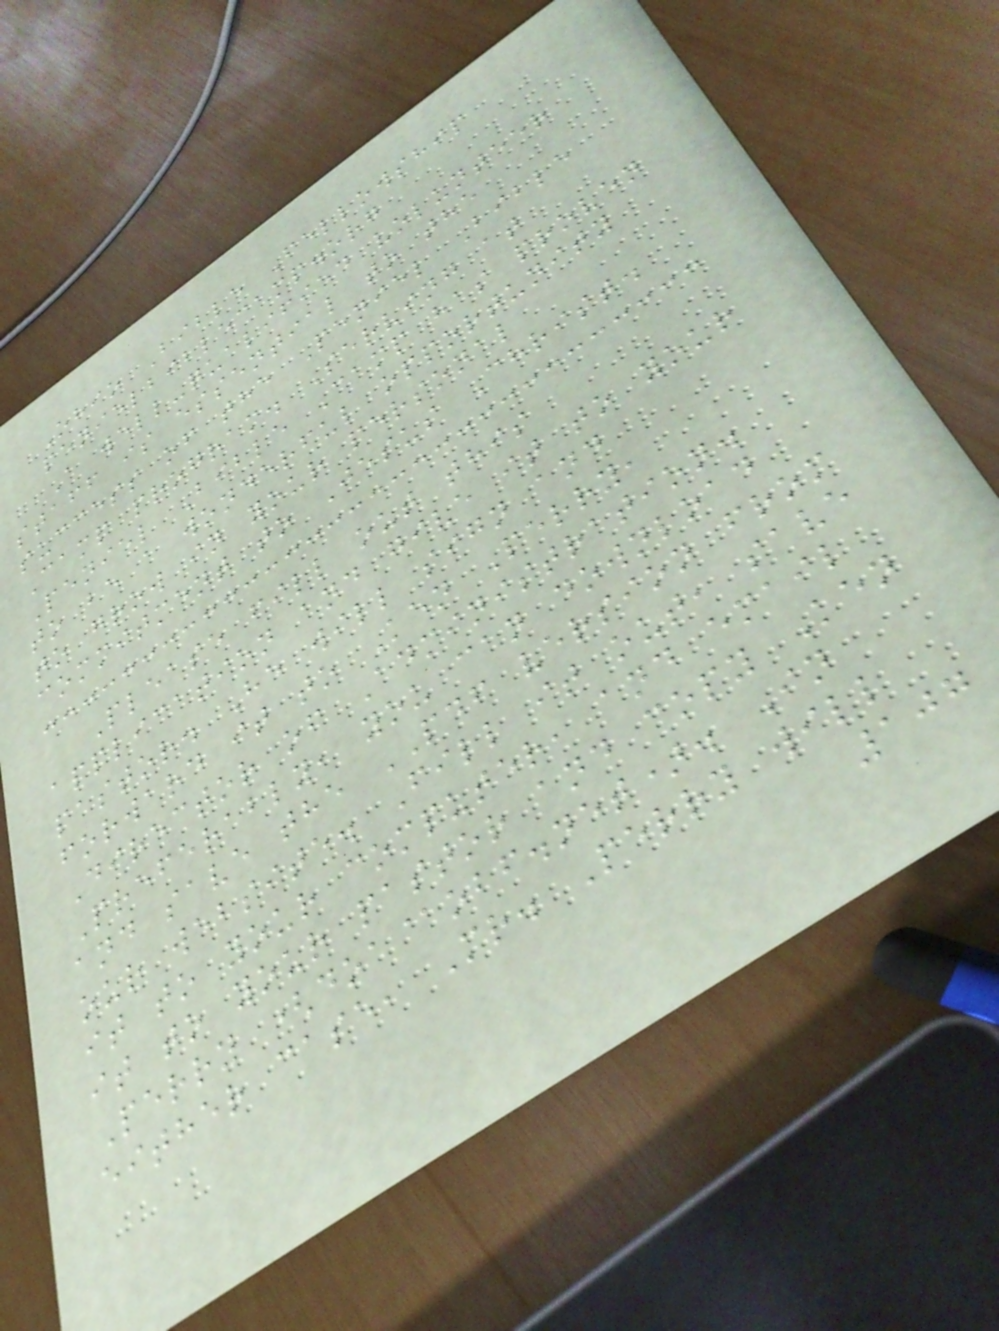Ohio Bible Fellowship
penielbiblecamp.org
A well-qualified volunteer
staff is essential to the
success of the Peniel Bible
Camp program. Serving at
Peniel Bible Camp has proven
to be a wonderful opportunity
to grow in your personal
commitment to Jesus Christ.
Please fill out this
application and give it to your
pastor. He will sign and
forward it to Ken Perry,
Director of Administration.
Preferably, you can download
and save the PDF version from
our website. Fill it out, save
it to your computer, and email
it to your pastor and copy Ken
Perry (doa@obf.net). In
either case, Mr. Perry will
107
